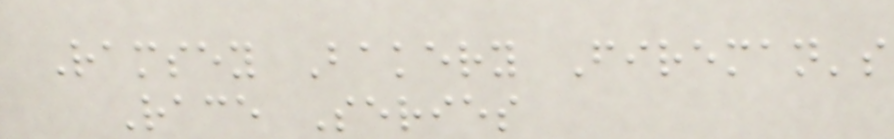Ramsey Bakery Fireman's
Race Series
